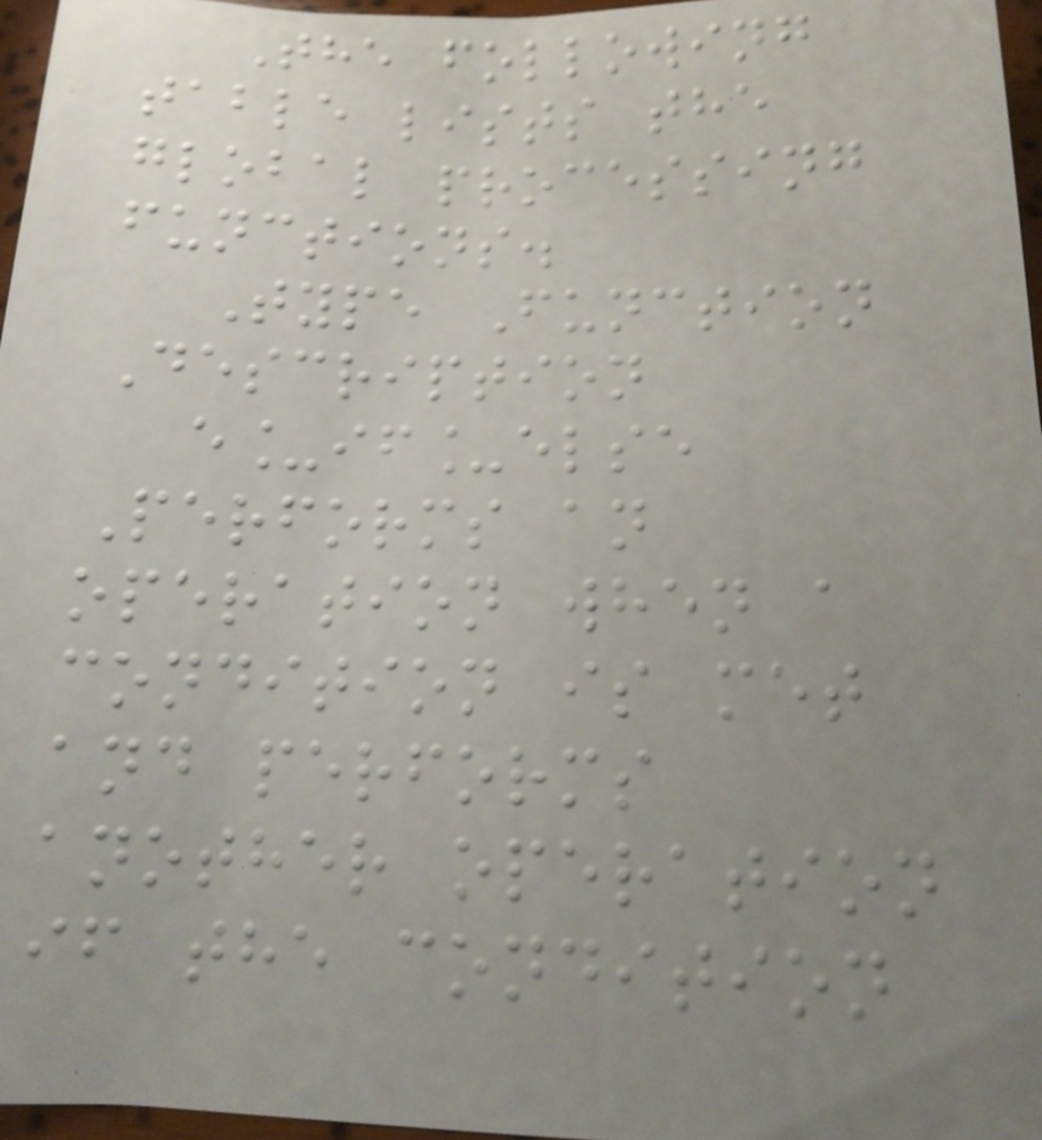The following
table lists the
global processing
functions.
Type Function
Description
e_if_else
Performs an
operation when a
condition is met
and performs
another operation
if the condition
